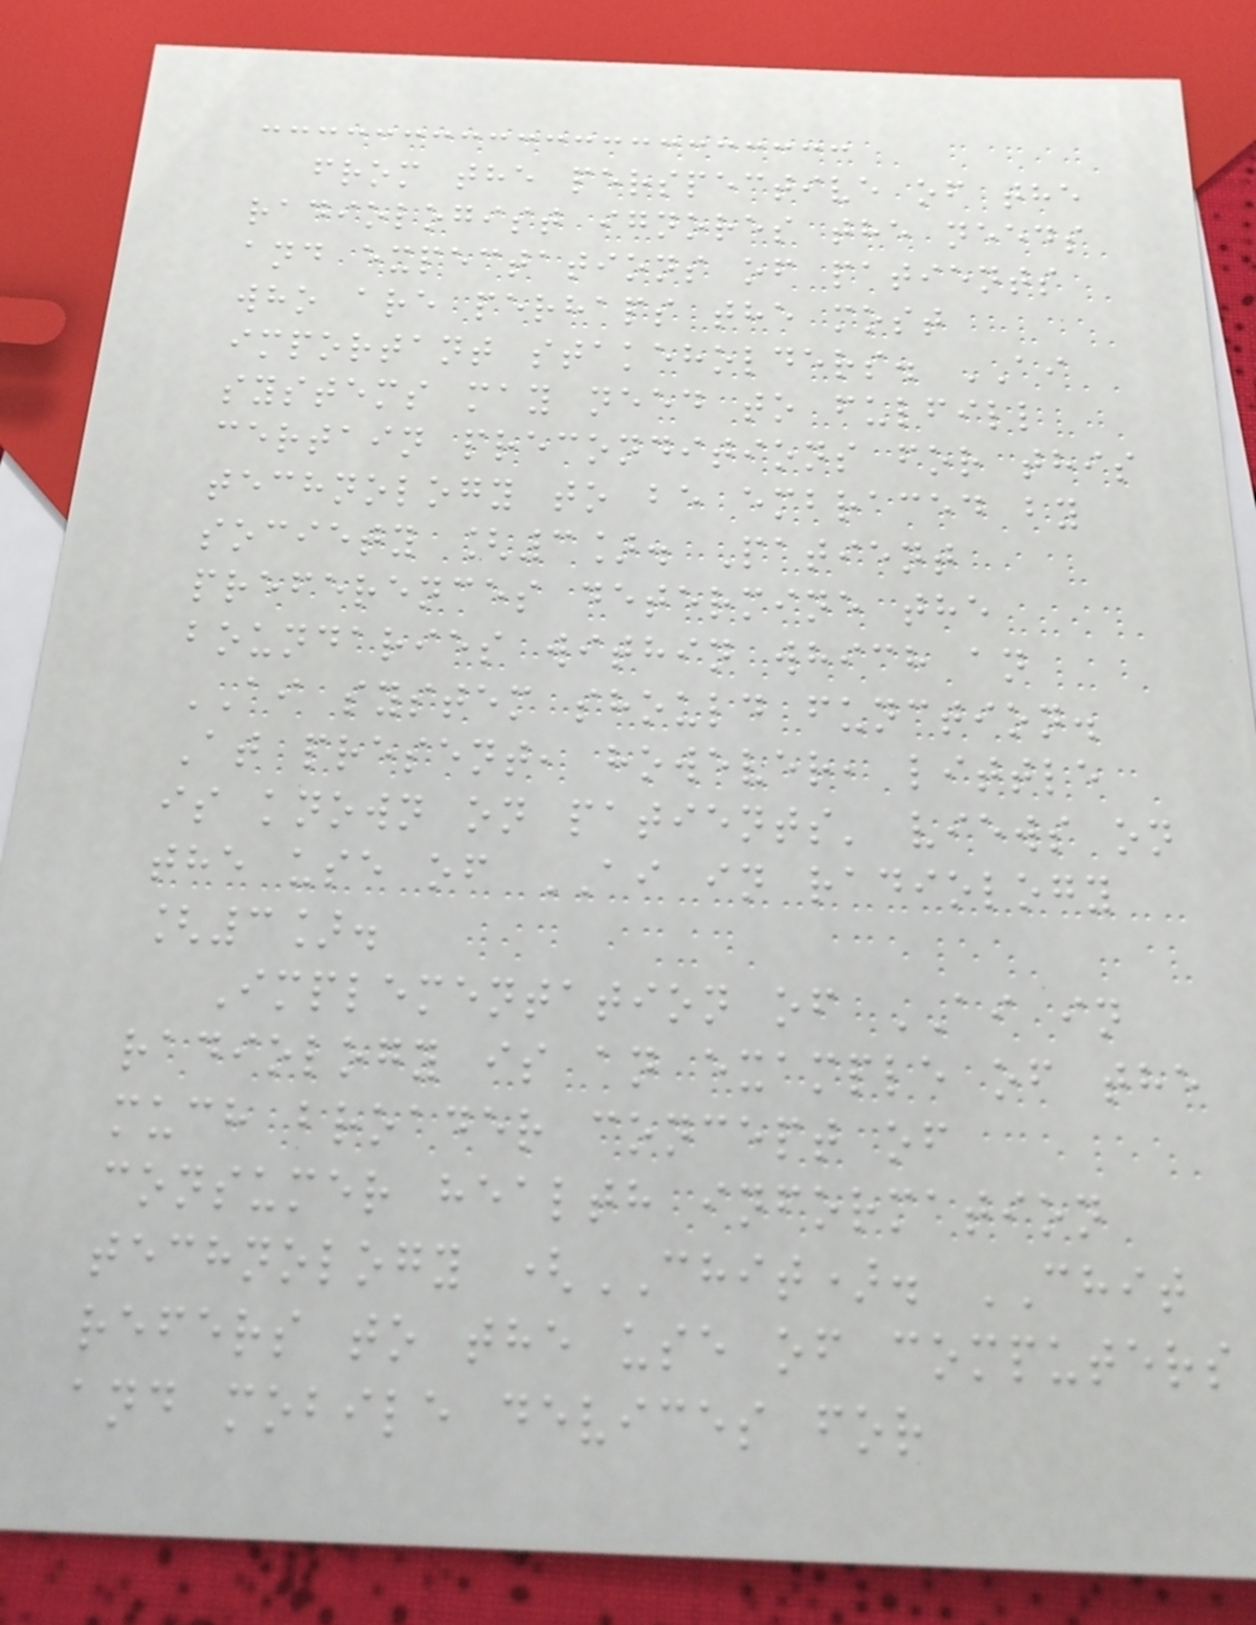from the perspective of the
radiologist ignores the needs
and expectations of patients
who are perhaps the most
important stakeholders. AI
systems may need to fulfill
certain preconditions for this
technology to be embraced by
society [3]. Patient
preferences determine the
boundaries within which an
AI system should function.
At present, however, little
is known on patients' views on
the use of AI in radiology
[3].
Implementation of AI in
radiology is an example of the
much broader concept of
consumer health information
technology (CHIT). CHIT
refers to the use of computers
and mobile devices for
